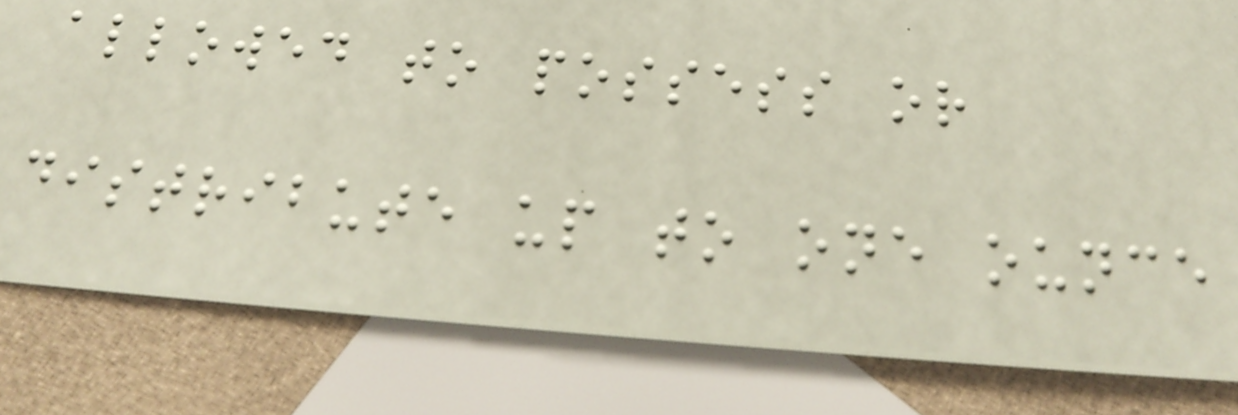allowed to possess or
distribute up to one ounce
